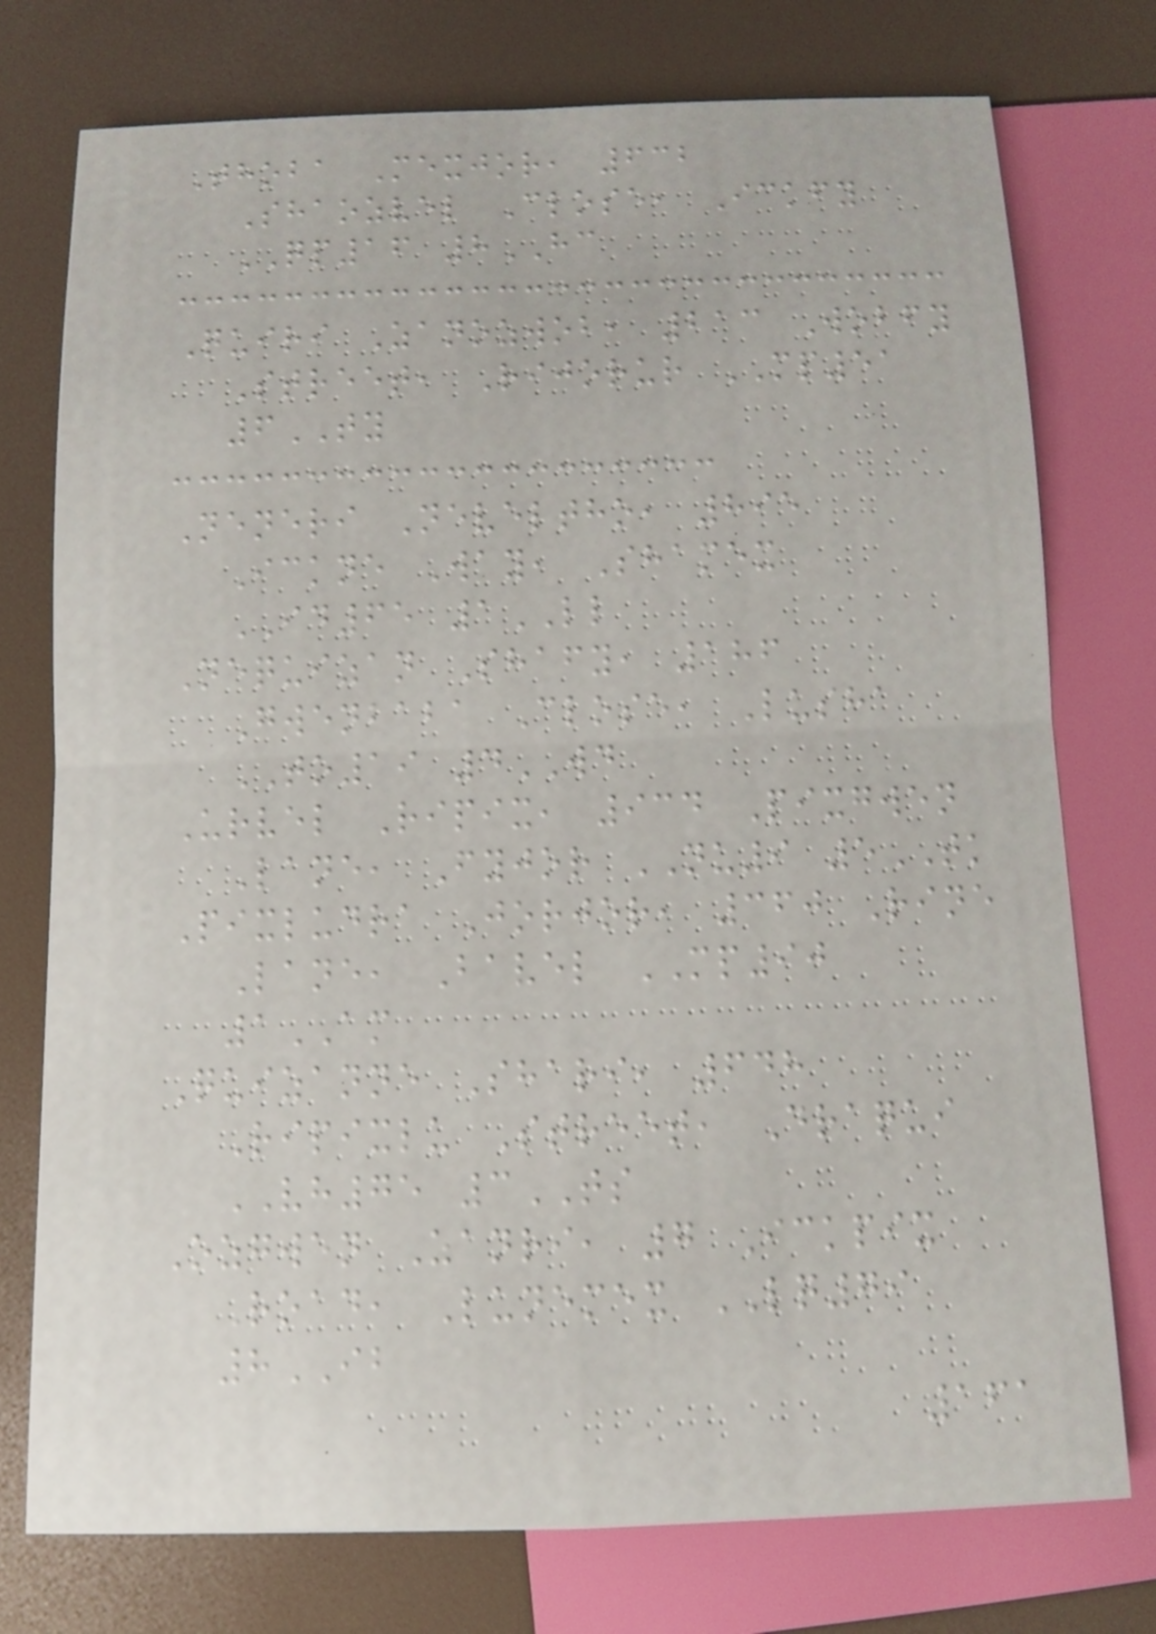Thoba Mexjor, 632
Shaozvel Close, Ickfy
QP16 8HC
Quiri Zanozwob, 213 Wobfy
Street, Rijorur MP51
6TY
Neneri Neveltho, 895
Ickne Way, Shamex
ID65 1LL
Nequizan Shafy, 186
Gwenbaba Close, Lusha
TO19 4WD
Urvel Ripix, 934 Pixgwen
Lane, Fyjor NU9 5TK
Pixludra Jorjor, 360 Rine
Lane, Bavel MP90
1AM
Quizanne Shari, 648
Ripixlu Street, Draqui
VH75 3TS
Ozgwen Zanri, 7 Ickpix
Road, Lunemex LQ79
8IB
161
